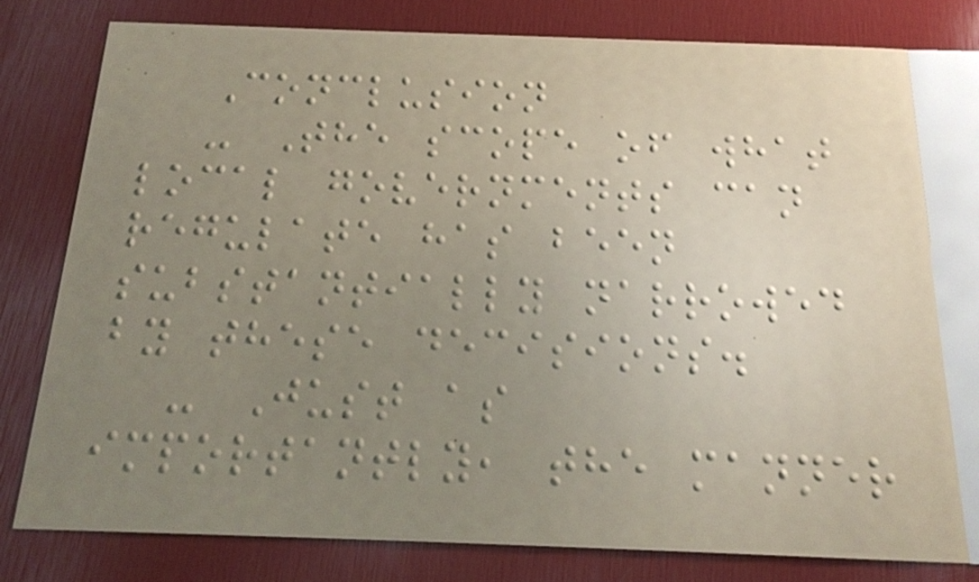Conclusion
- The scope of what
local governments can
regulate has been
substantially narrowed
by these decisions.
- Just as
importantly, the manner
